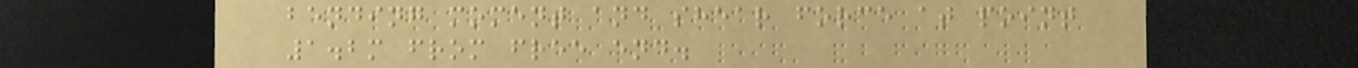bending moment and shear force at point
1.2m from free end.
